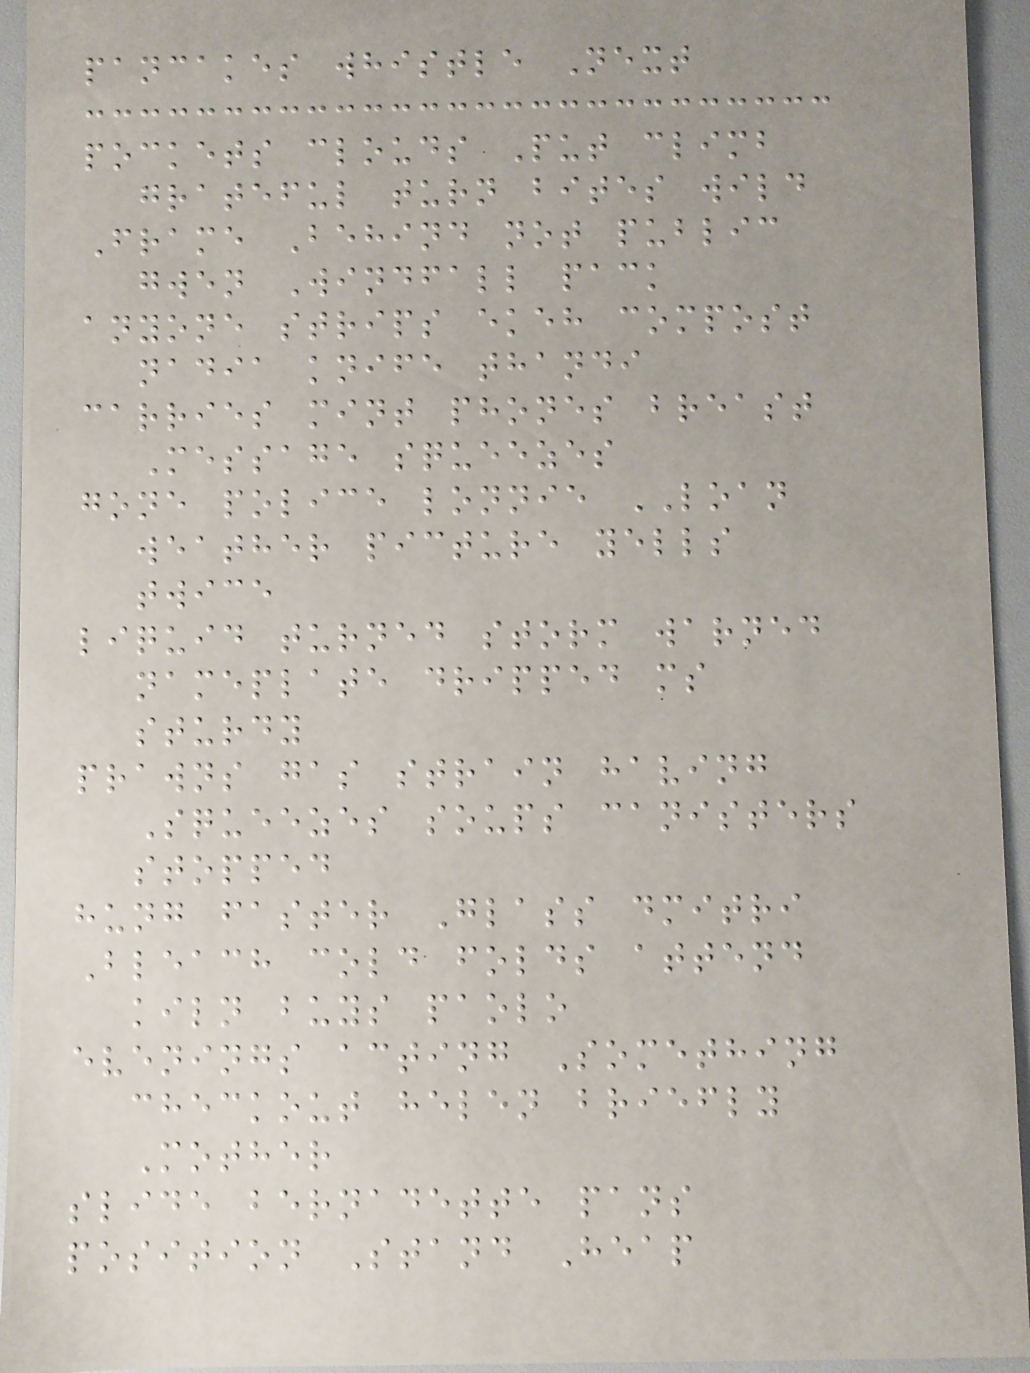pancakes whistle Next
pockets clouds Put climb
grateful turn bites wild
Frame Behind not public
gwen Windfall pack
anyone strips ekeh compost
nadia knife thandi
carries mint phones breast
Message squeezes
gone police lonnie LOAN
weather picture yells
twice
liquid turned storm warned
nameplate dripped ms
sturdy
prawns gas strain having
Squeezes soups canisters
stopped
hung faster Glass dmitri
Bleach cold folds attend
kiln buys paolo
evenings acting Something
checkout helen briefly
Mother
slide bernadette pans
position Stand Heap
